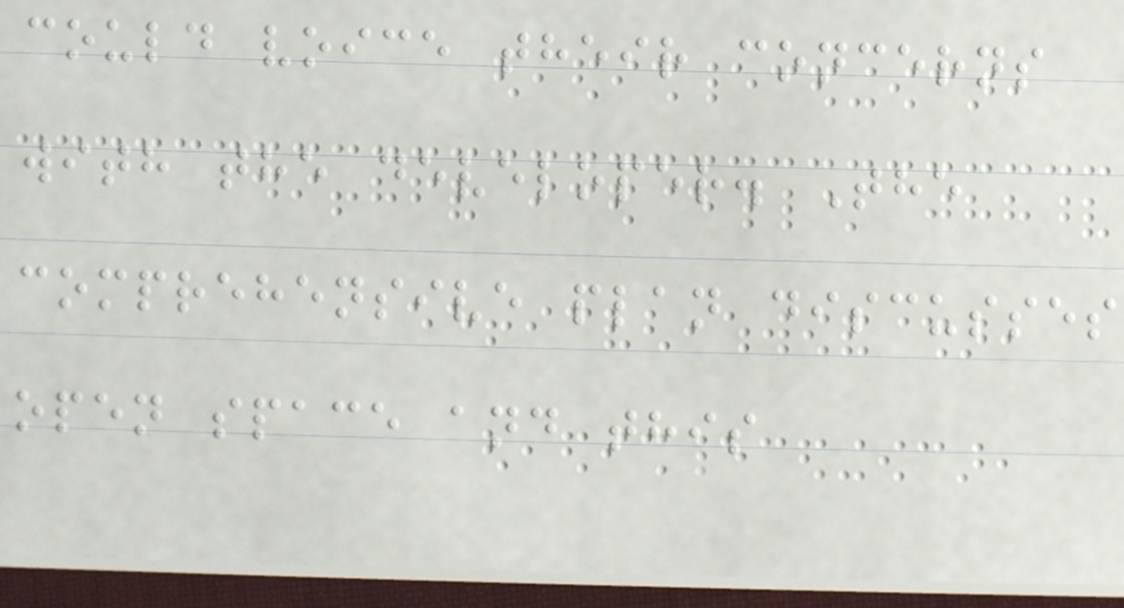could voice their concerns
with the developer. The
comprehensive plan discusses
open space and this
